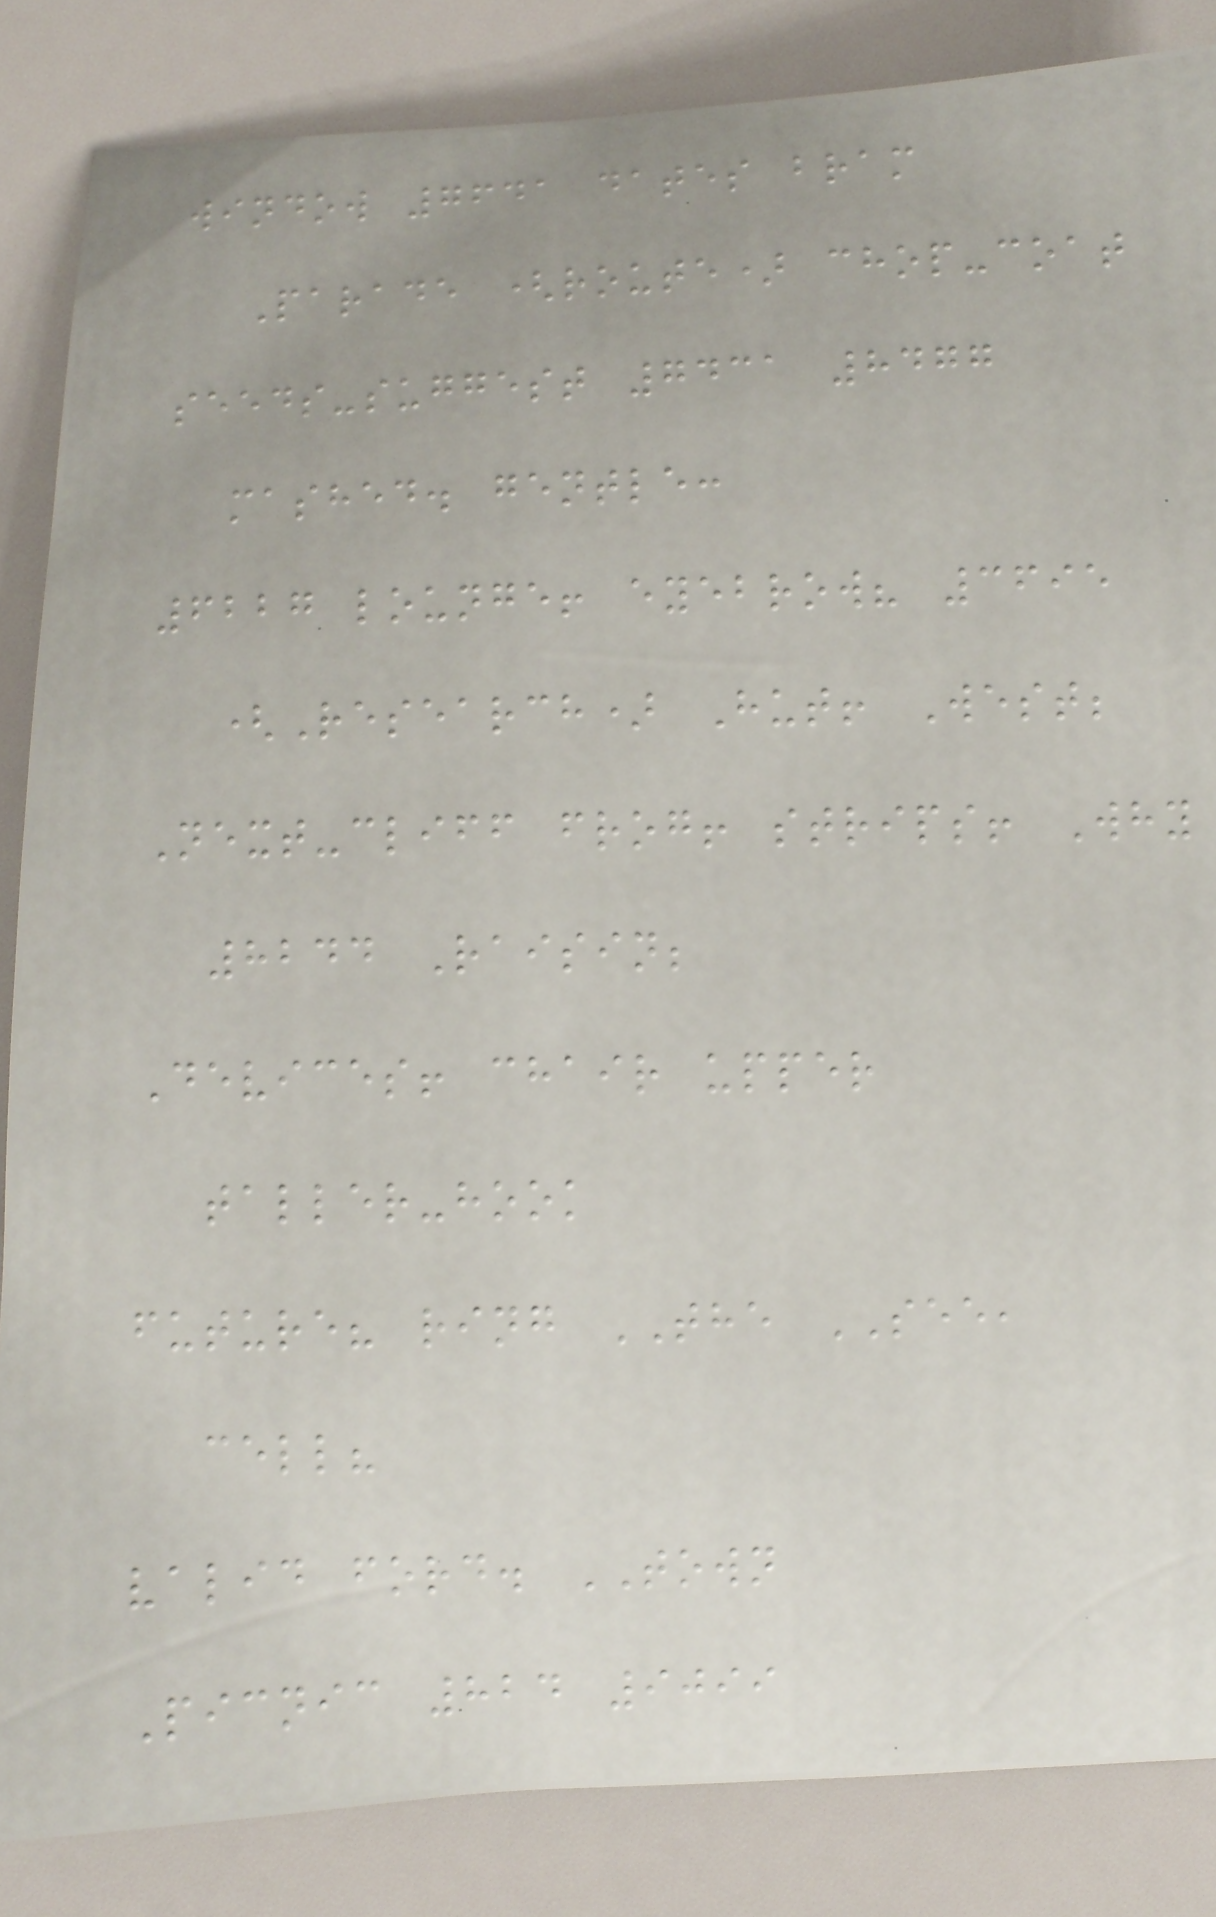window 7641 dates bram
Parade (route) chop-coat
seeds-suggest 7431 8477
mashed. gentle:
6227 lounge! eyebrow? 3695
(Research) Hut! West;
Next-cliff frog! strips! Why
8244 Raisin;
Devices! chair upper
taller-hook
future? ring THE SEE,
cell?
valid ford. TOWN
Picnic 824 9099
